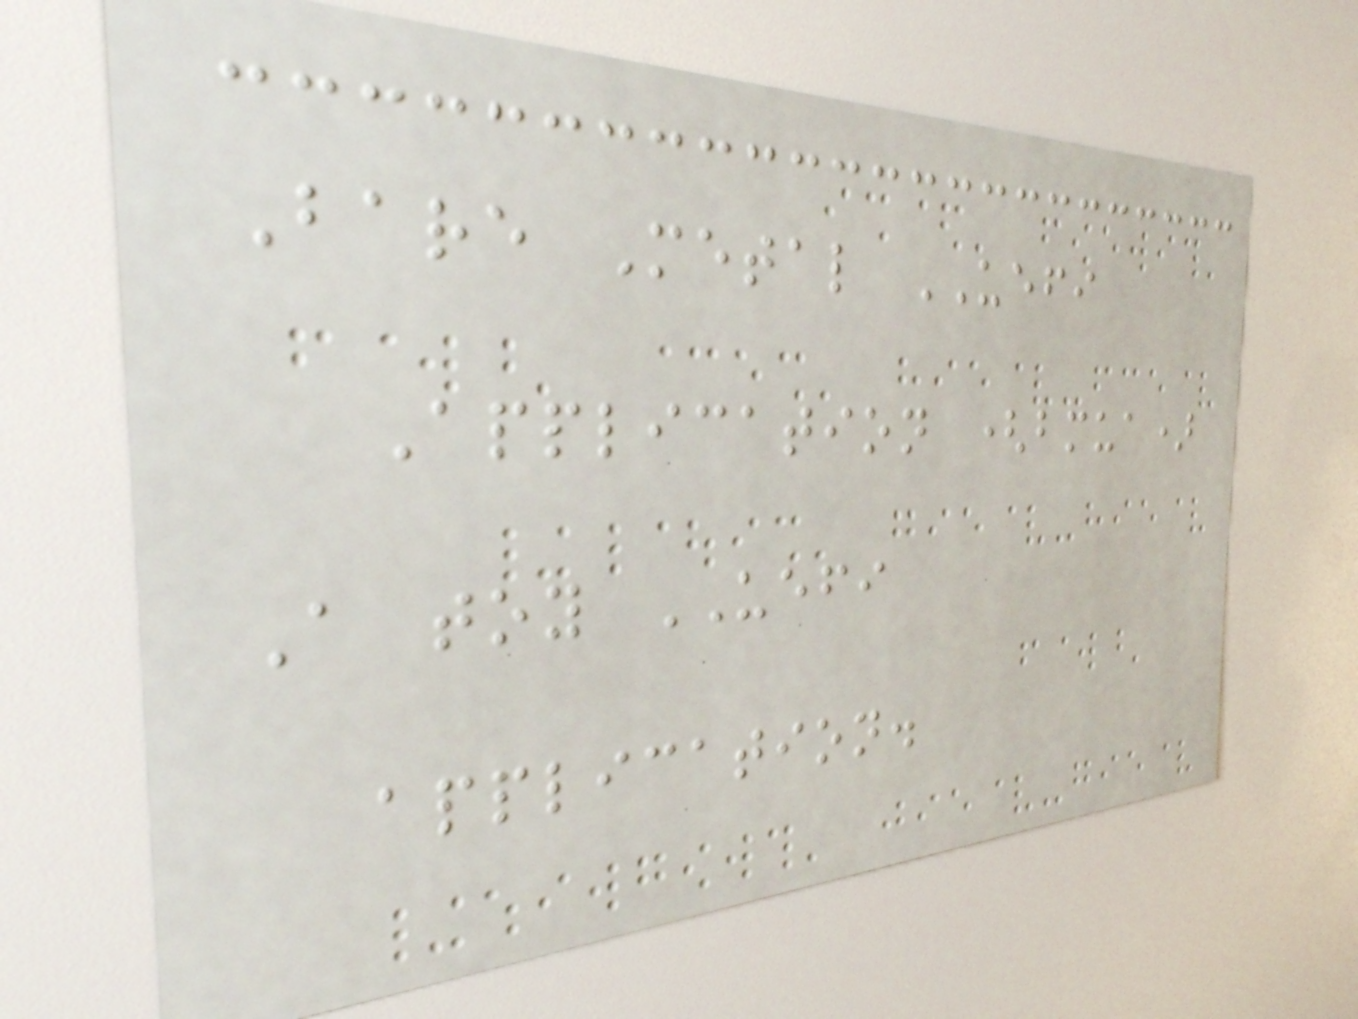Bare Metal UEFI
Application (bmua)
A toy UEFI
application.
